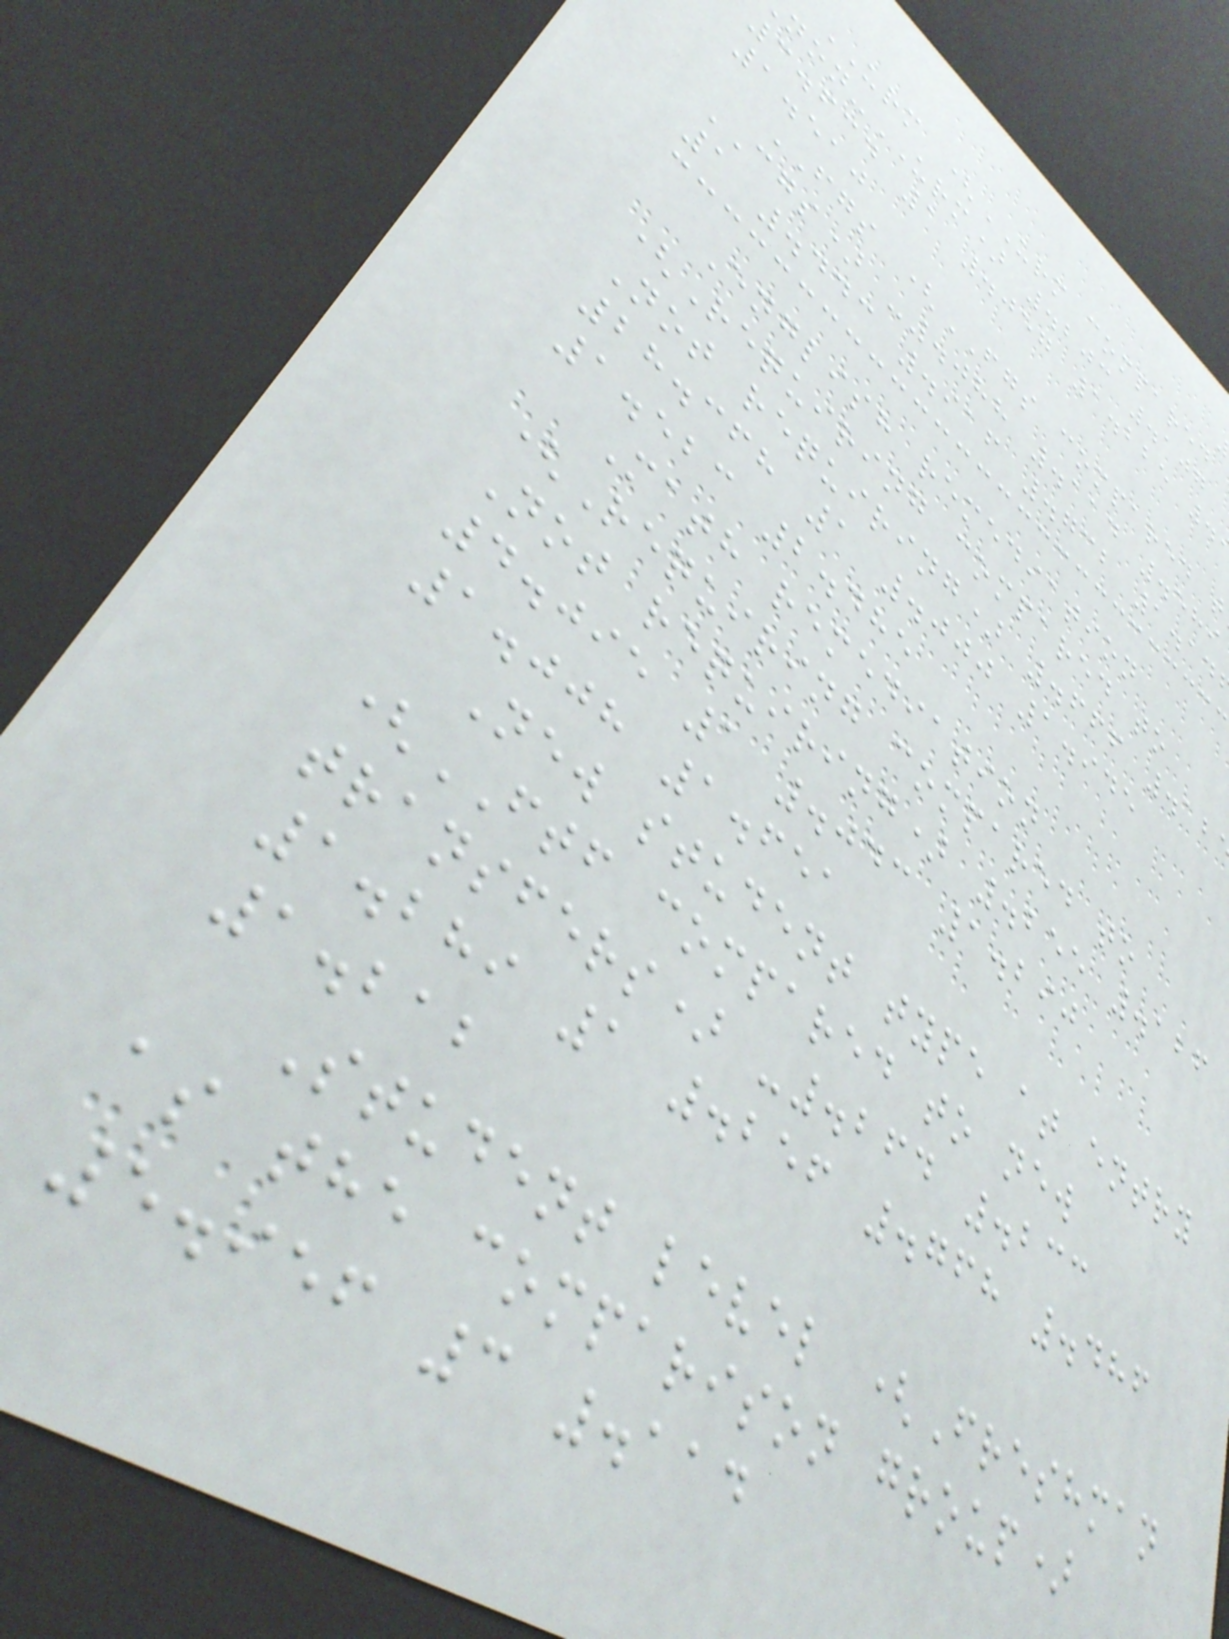URM (URM compared
on-URM) .203 .107
3.634 1 .057 1.225
1.510
FGS (FGS compared t
CGS) -.088 .114 .589
1 .443 .916 .732 1.14
English remediation
(Requiring compared to
Not requiring) .666 .12
28.368 1 .000 1.945
1.523 2.485
Math remediation
(Requiring compared to
Not requiring) .255 .126
4.095 1 .043 1.290
1.008 1.651
New student type at entry
(FTF compared to new
transfers) -.264 .233
1.289 1 .256 .768 .486
1.212
Student level (Freshman
as the comparison group)
5.956 3 .114
